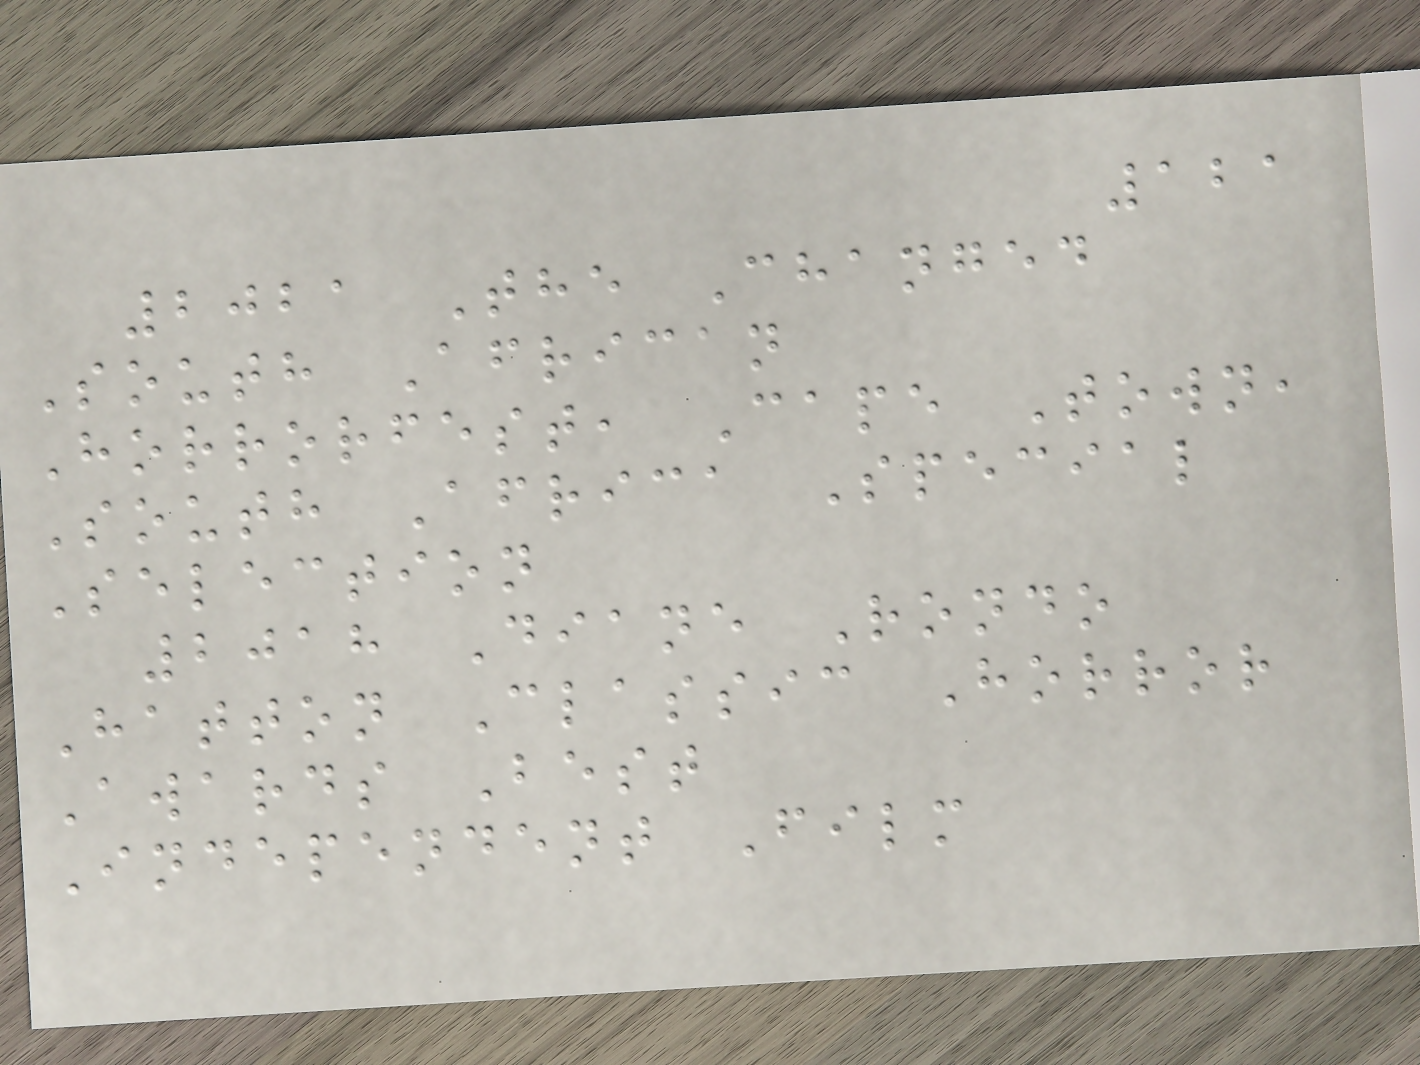121
2021 The Changed
South African
Horrorfest, Cape Town,
South Africa Special
Selection
2018 Diane Rondo
Hatton Classic Horror
Awards Best
Independent Film
